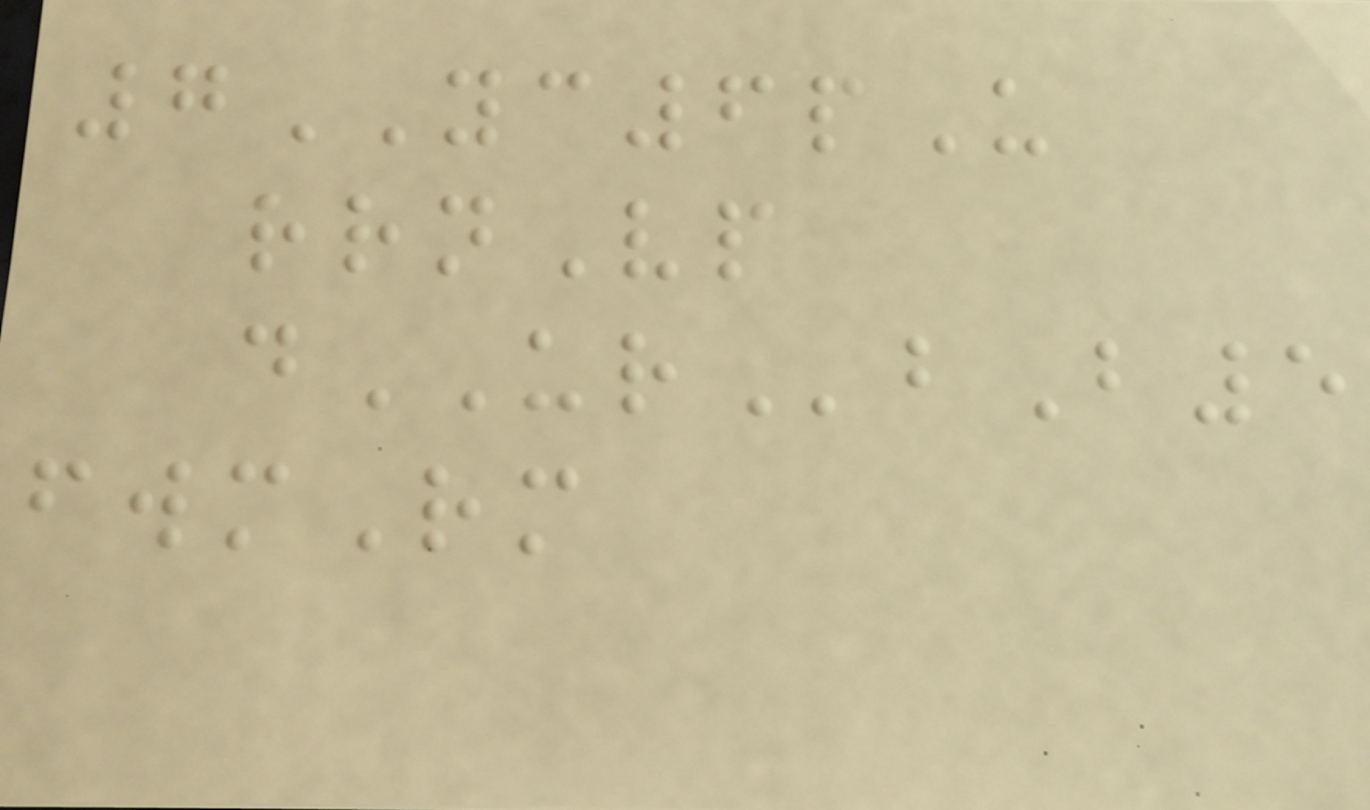7YC6pU
rrnVp
dURbB5
fwmRm
